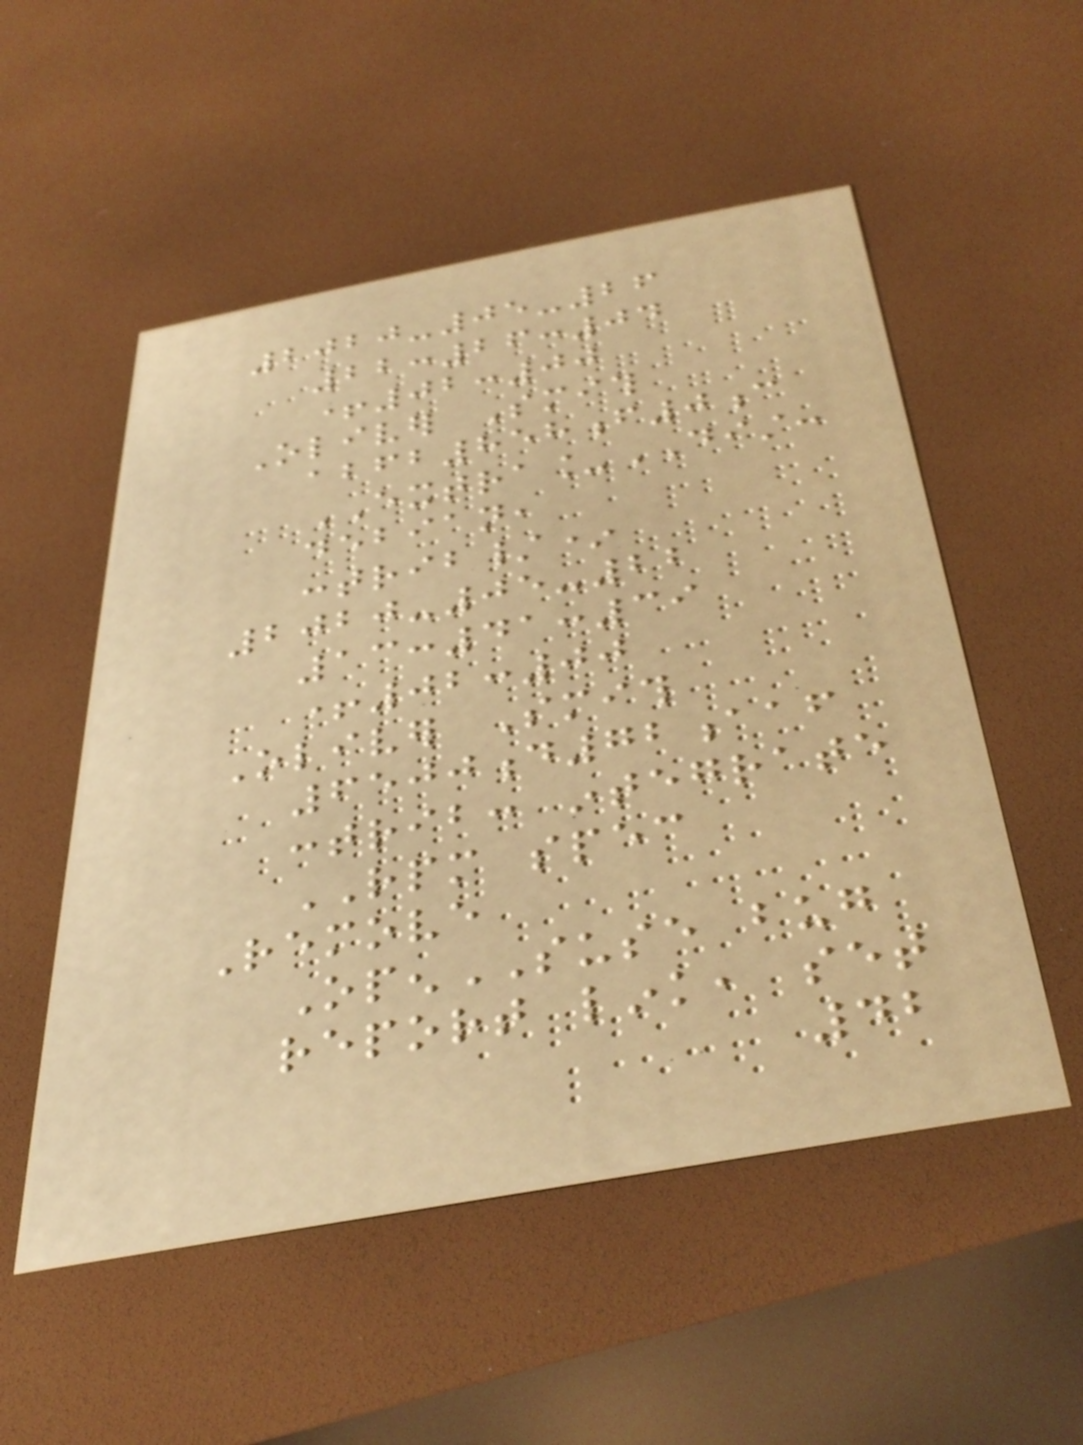2020-05-26
22:26:04
+02:00
Oliver Smith
abfb858f0c
EXTRA_DIST:
debian,
contrib/*
2020-05-22
13:41:39
+02:00
Oliver Smith
6500d72aaf
contrib: integrate
RPM spec
Remove
OpenSUSE bug
report link, set
42
